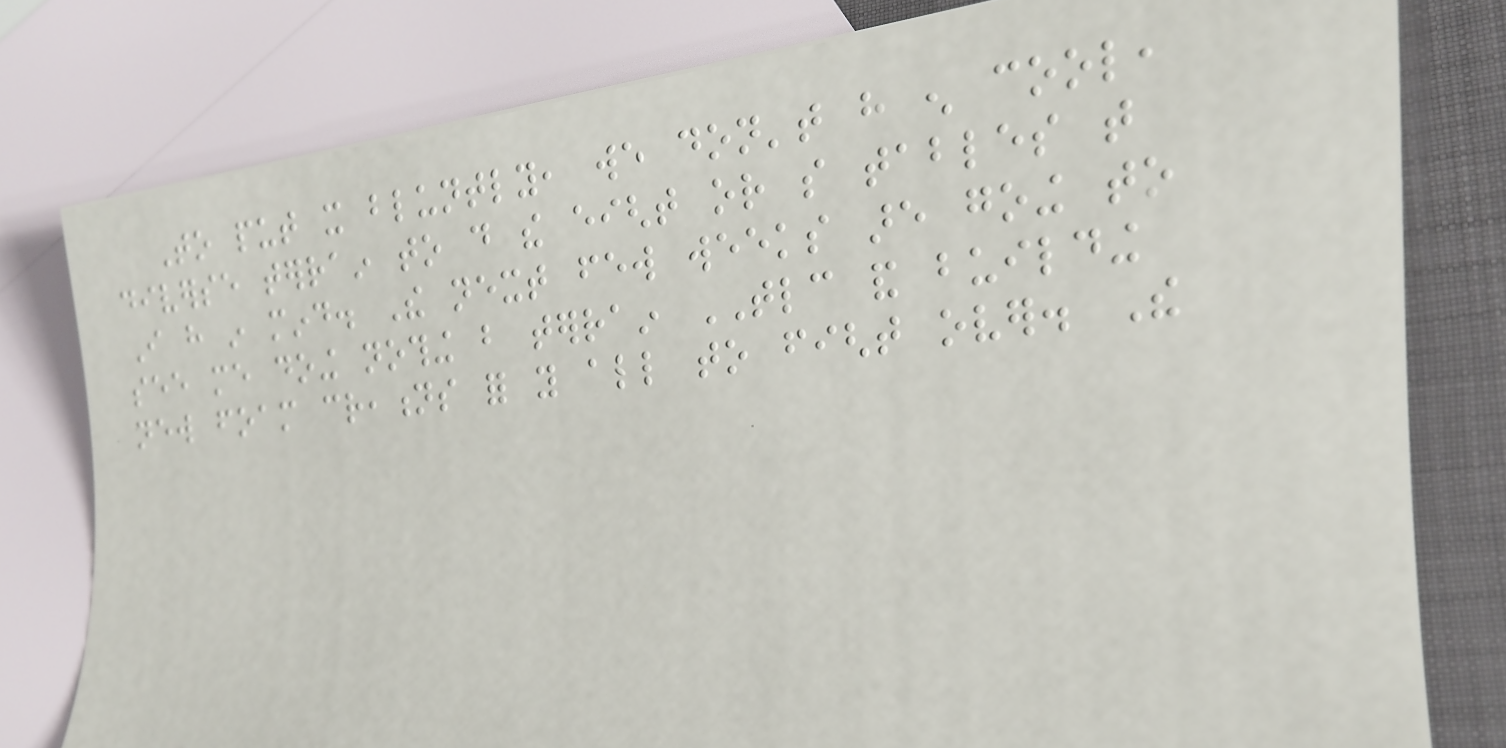To put it bluntly, we don't have enough cool,
diverse terrain to do the eight or so tables that
I have in mind. The next few weeks are going to
see me doing nothing but terrain TLC and building
new foam creations for you all to fight over. The
